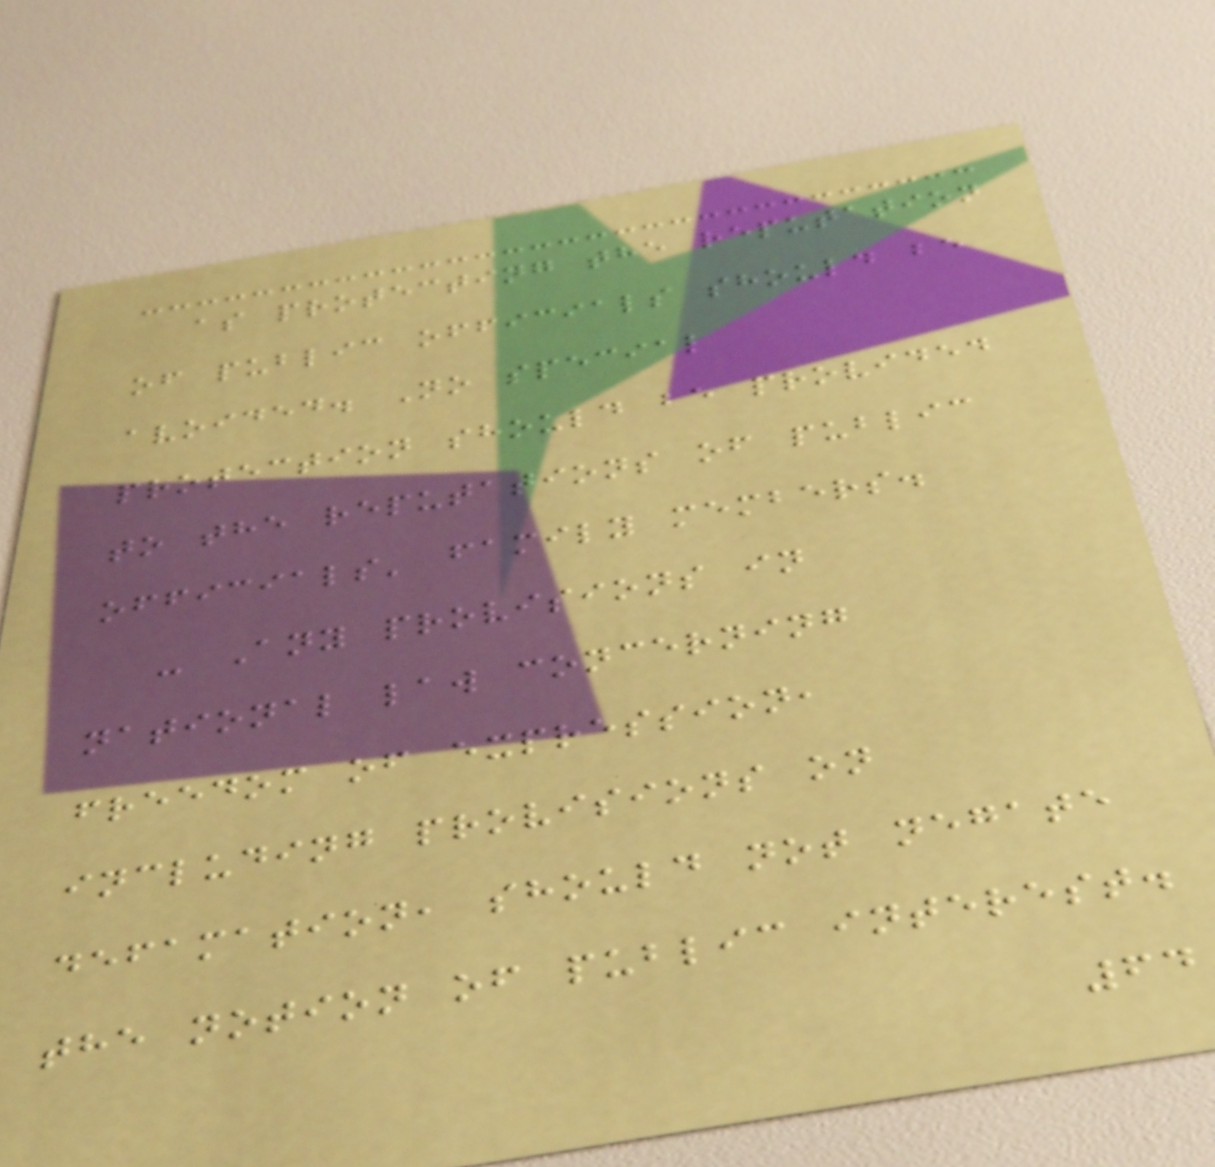as protecting the reputation
of public officials should be
avoided. No special
protection should be provided
to the reputations of public
officials' family members.
- Any provisions in
national law concerning
freedom of expression,
including provisions on
defamation, should not negate
the notion of public interest.
64
